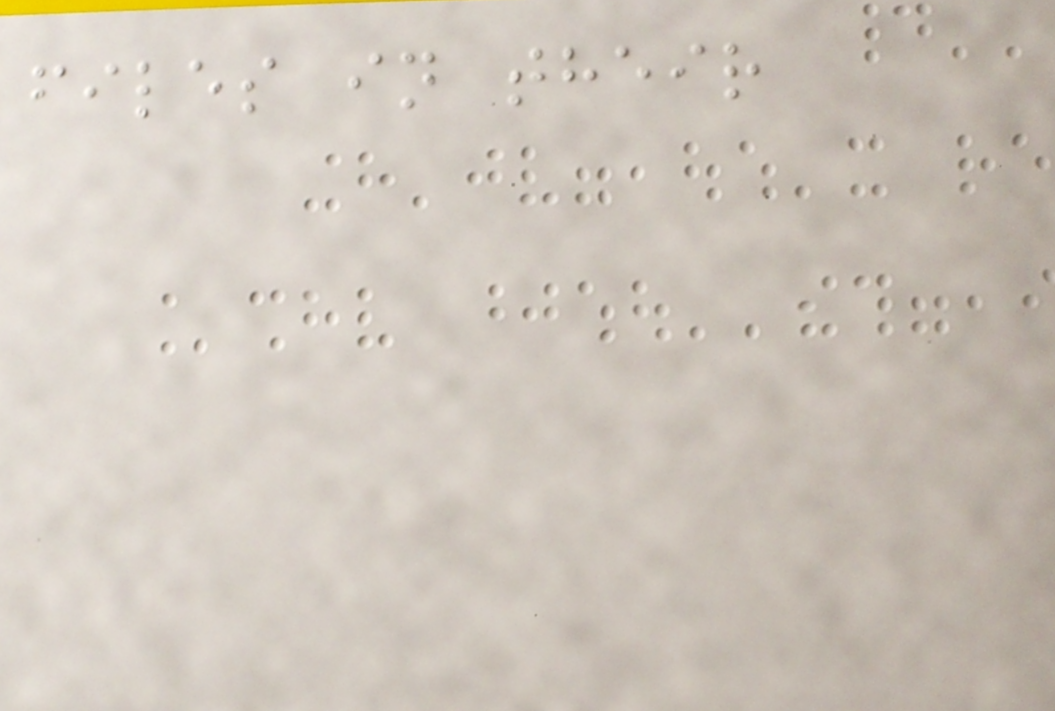files in their
